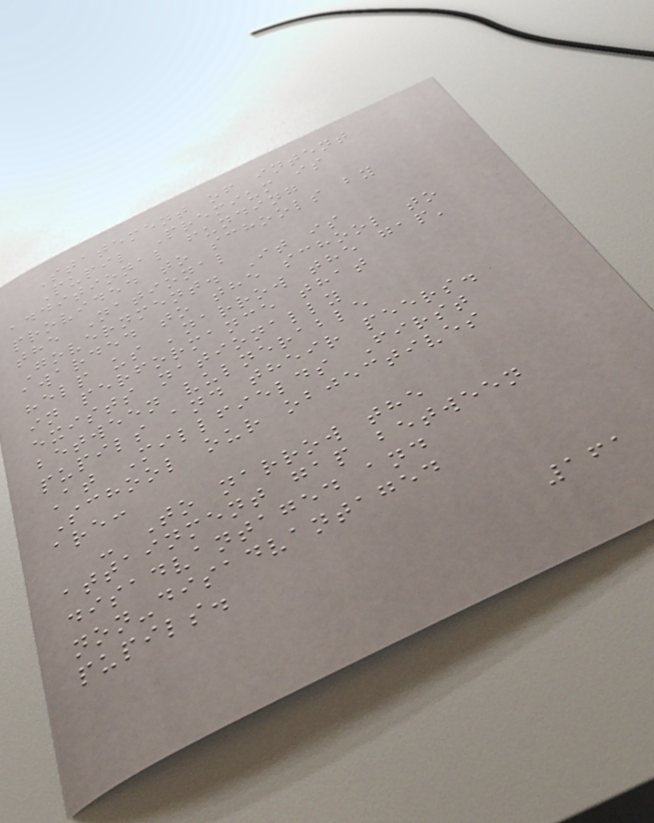Statement of intent
Pupil Premium is
additional funding
provided to schools by
the National
Government. It is
awarded to the school to
help us 'narrow the gap'
in performance that
exists nationally
between vulnerable
pupils and their peers.
At Millfields First
School our objectives
are:
- To narrow the
attainment gap between
disadvantaged and
non-disadvantaged
pupils.
161
